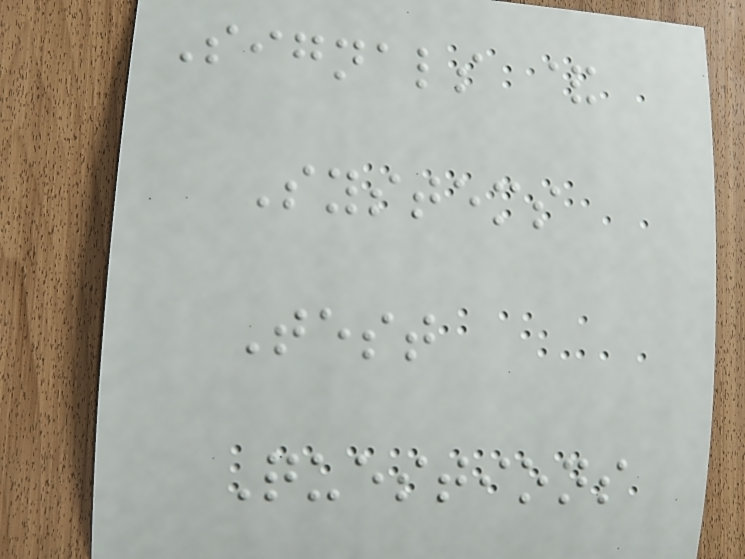Signals &
Systems
Test
Questions
